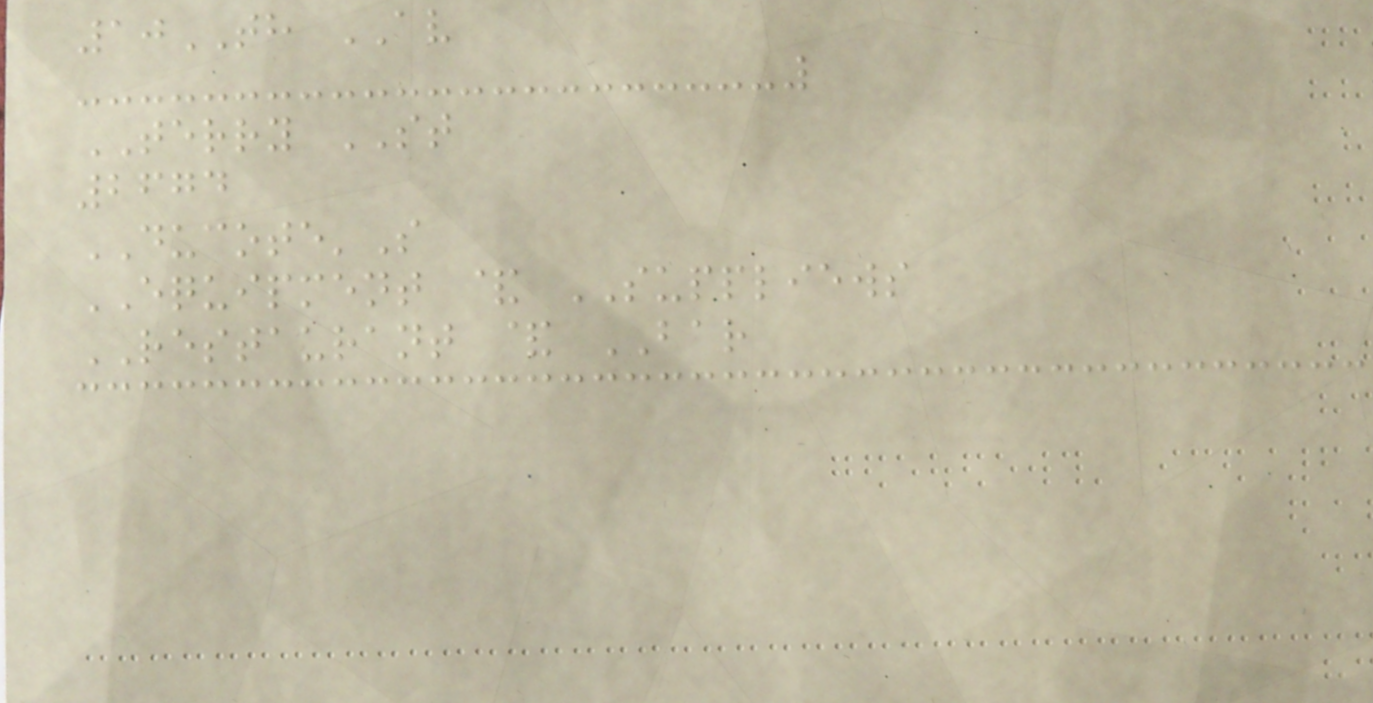10TH AV
TERRY ST
2674
DUCOTE'S
EQUIPMENT & SUPPLIEWS
RESTAURANT & BAR
